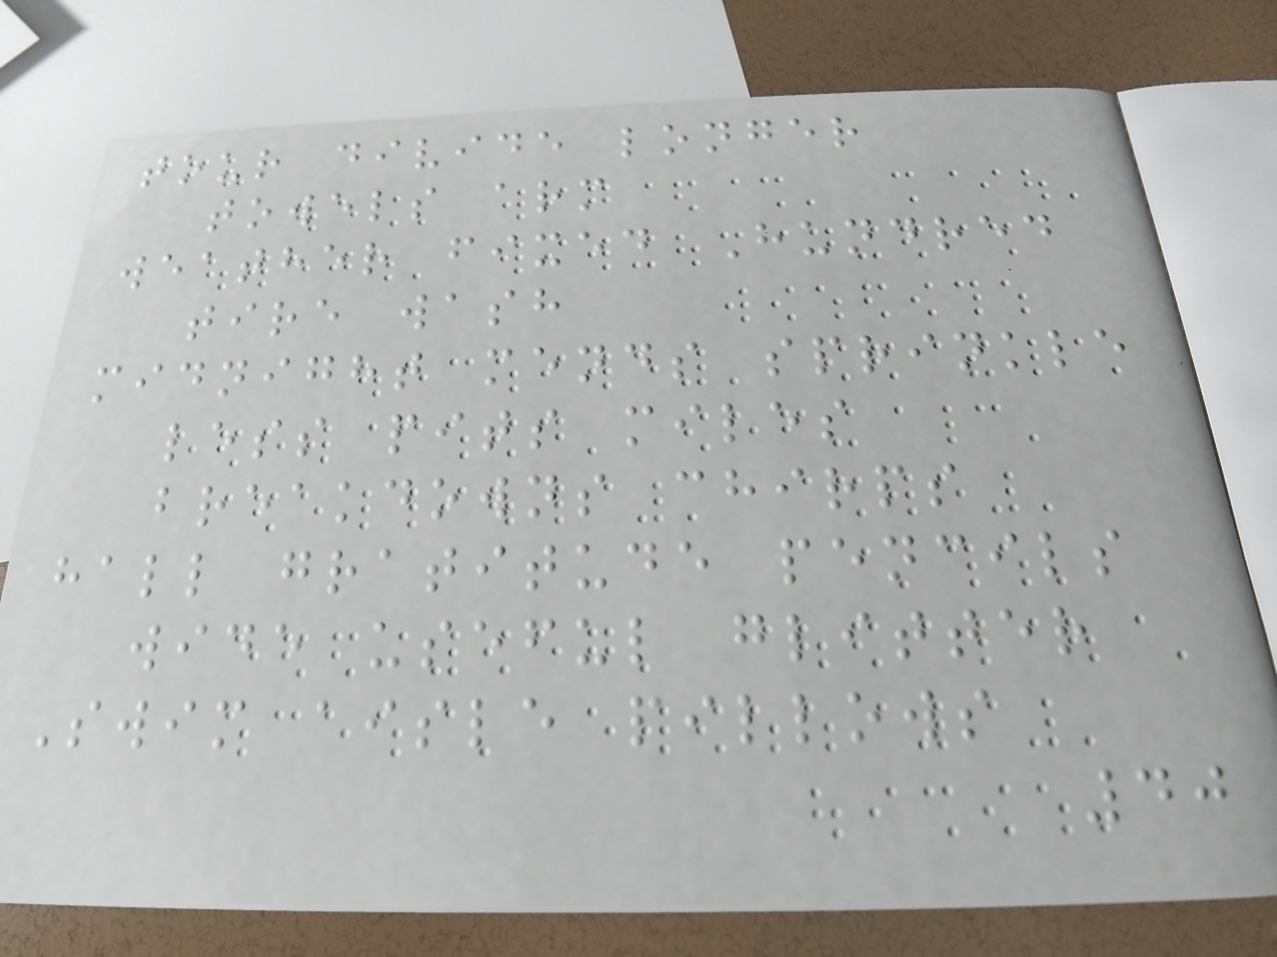tour divide longer
towels arm
weather fixed Hundred
tire wash
midnight mends sprinkle
less pits miles
breakdowns chirps
hall gratitude pencils
wide useful glitter
Swim aisle pillows
40
